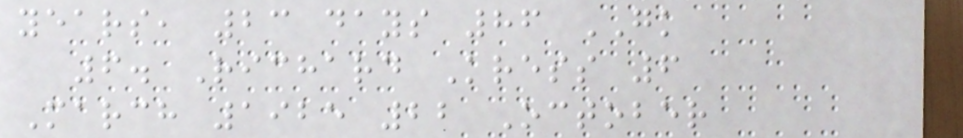years, 23 days 86 GK
6. Richard Kress 6
March 1925 22 October
